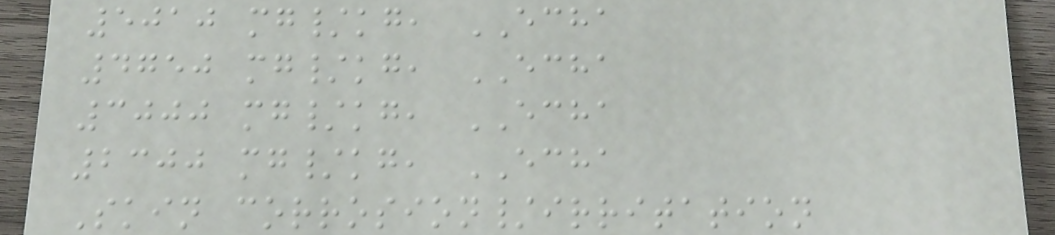5010 mg/kg, ECHA
4750 mg/kg, ECHA
3000 mg/kg, ECHA
2300 mg/kg, ECHA
Skin corrosion/irritation
